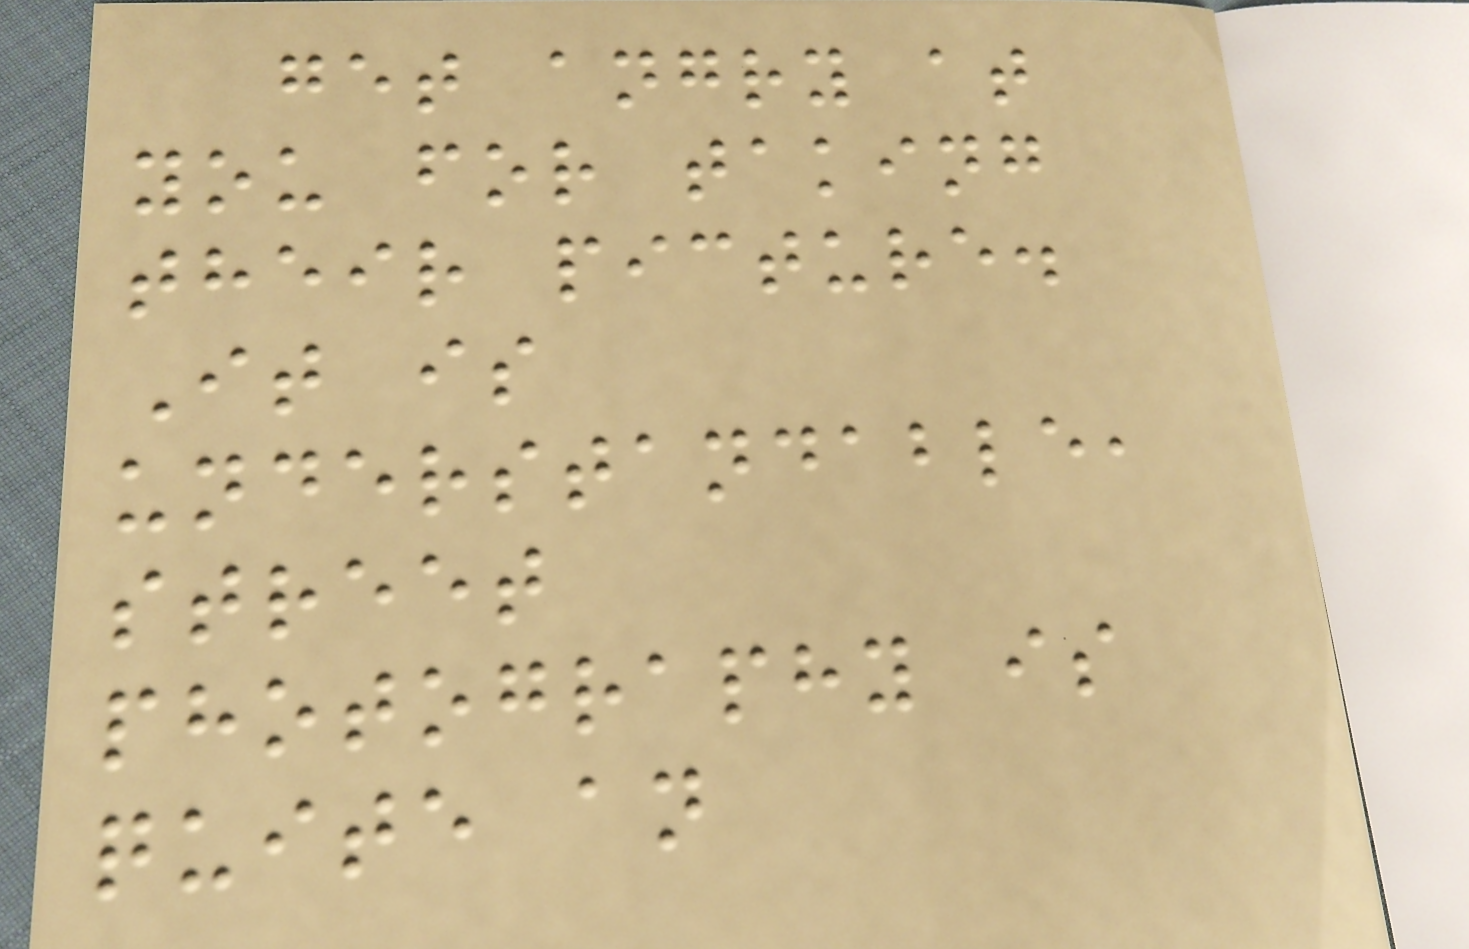get angry at
you for taking
their picture.
It is
understandable,
street
photography is
quite an
